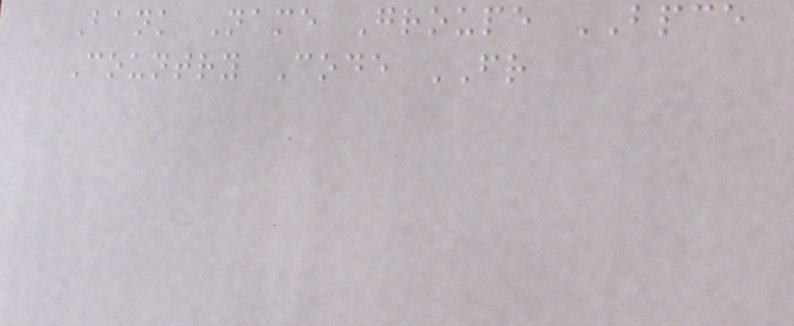Bank Name Groupe BPCE
Country Code FR
